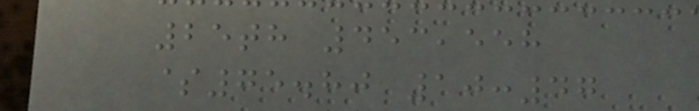25th 453,558
$75.80 10:47
